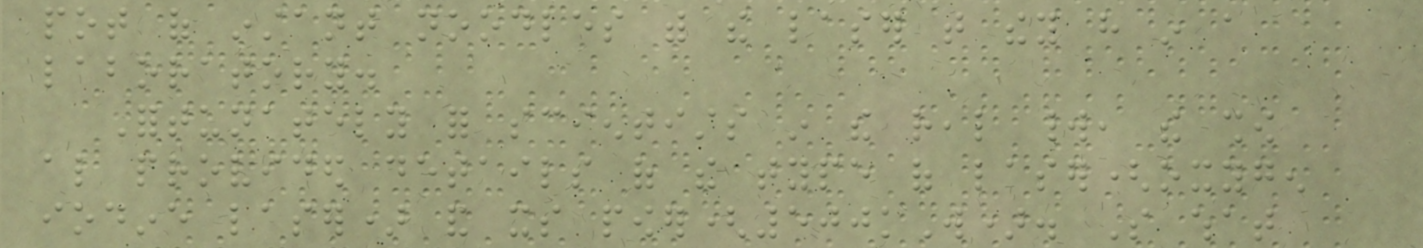pot of instant noodles with the laser that they have in a
laboratory.
Fortunately for scientists in the real world, the show
also provided details of the type of laser(oxygen
iodine laser) and its power(500kW). So what
